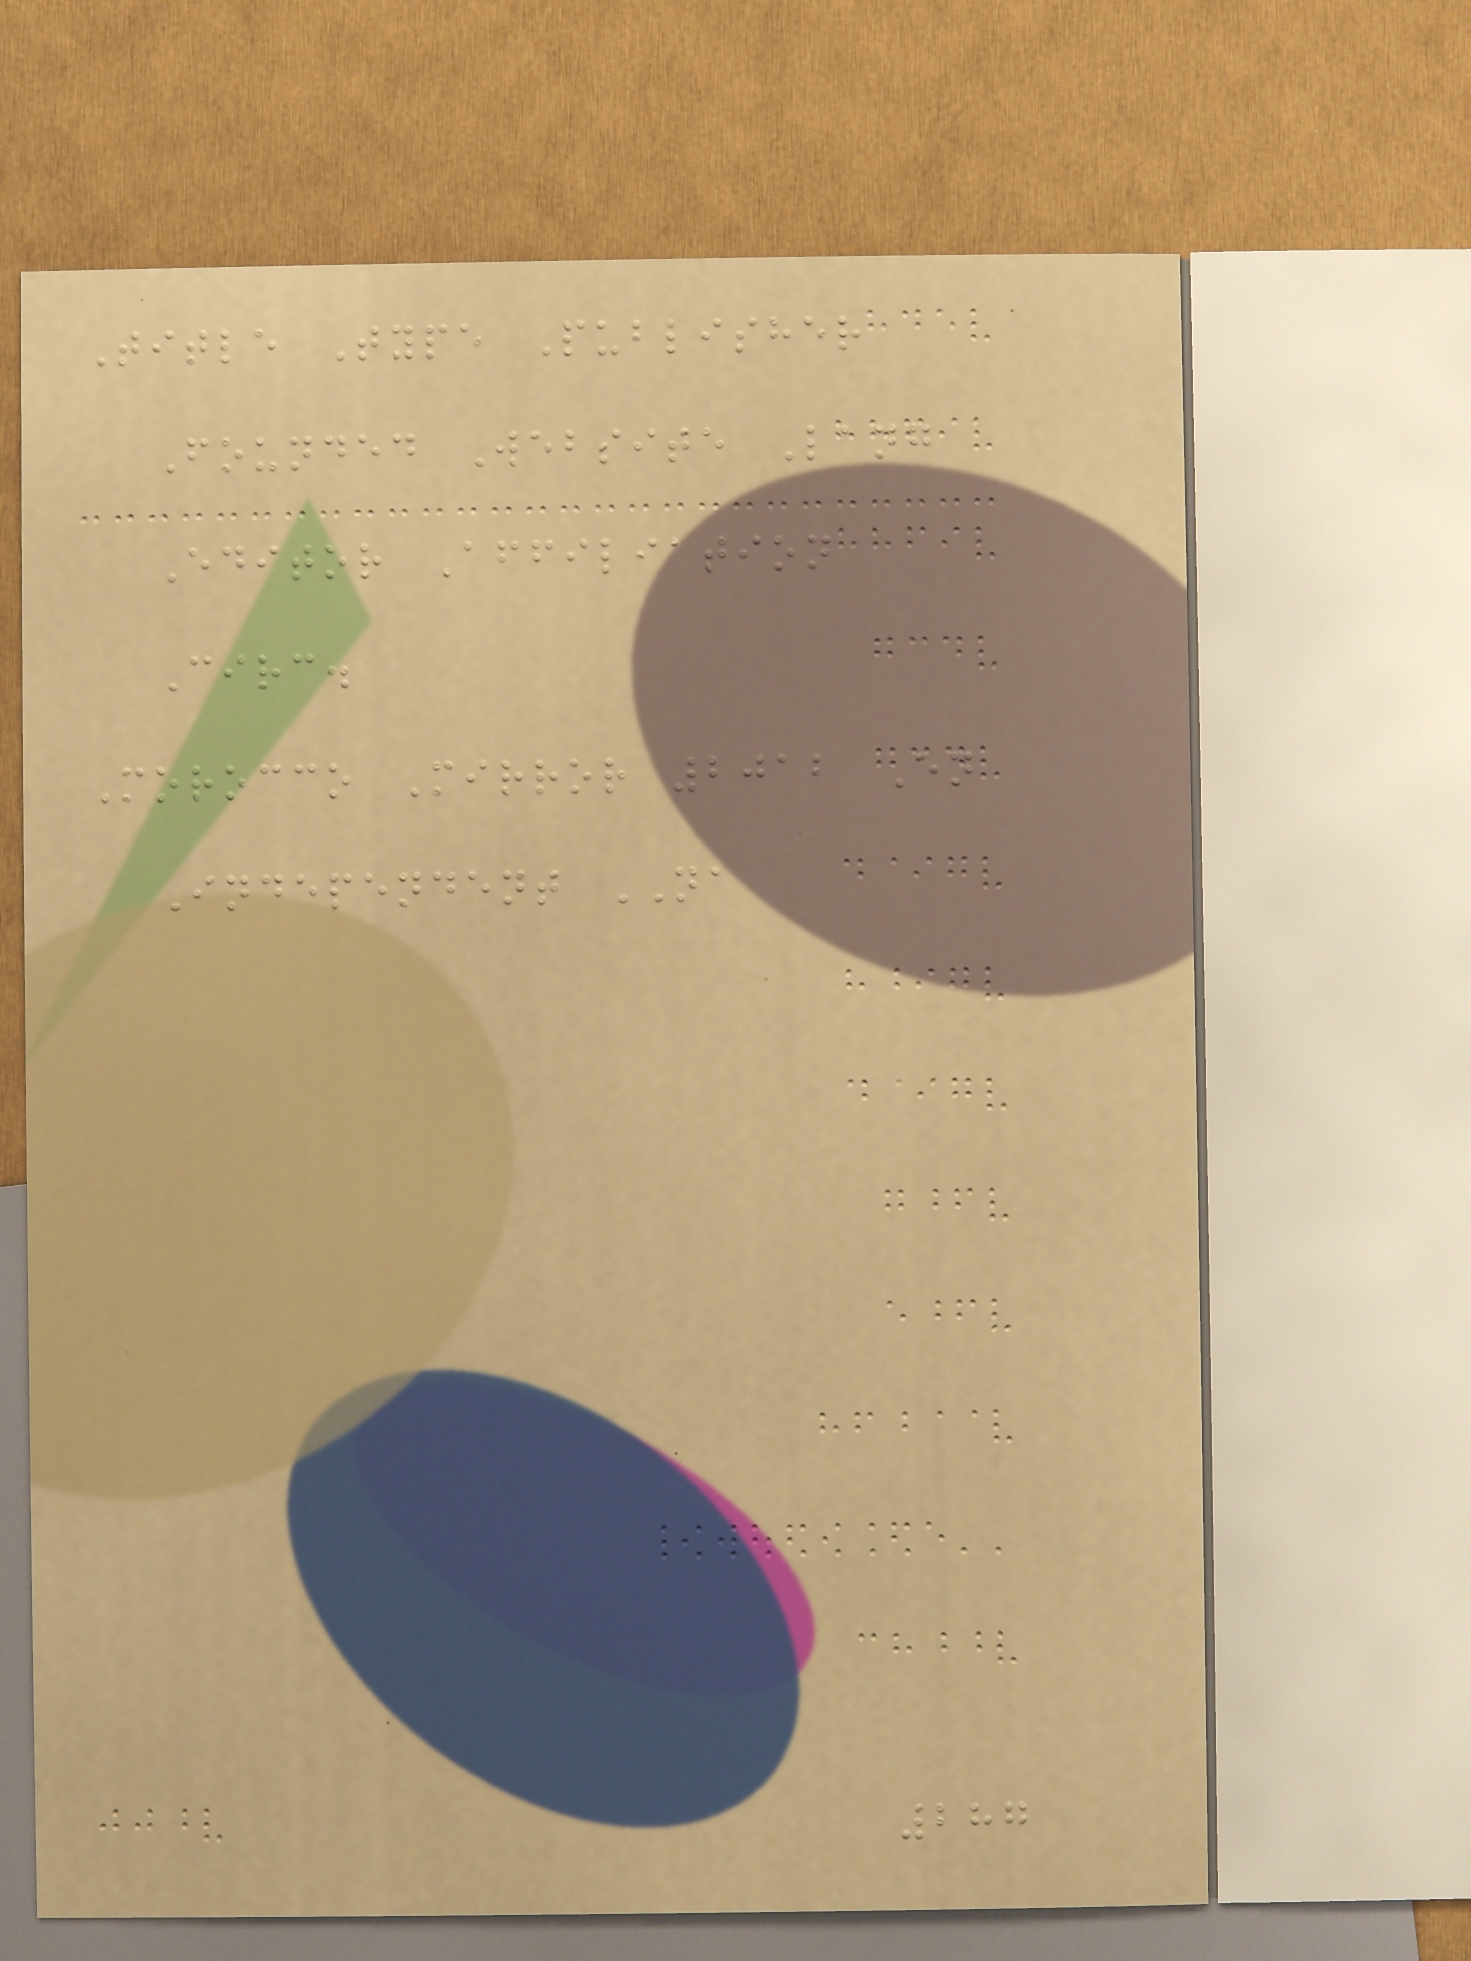Title Type Publisher
Founded Website Lang
Editor Affiliation
Circ.
Morocco Mirror 2012 En
Independent NA
287
